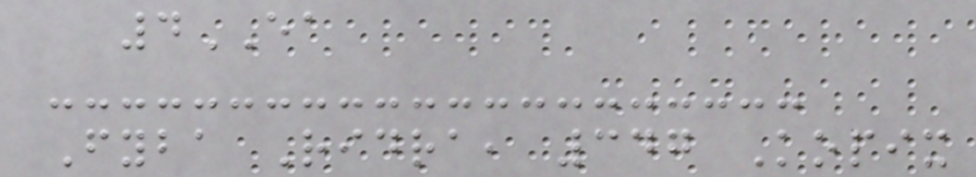4EA
Fyba Ridra, 347 Kopix
